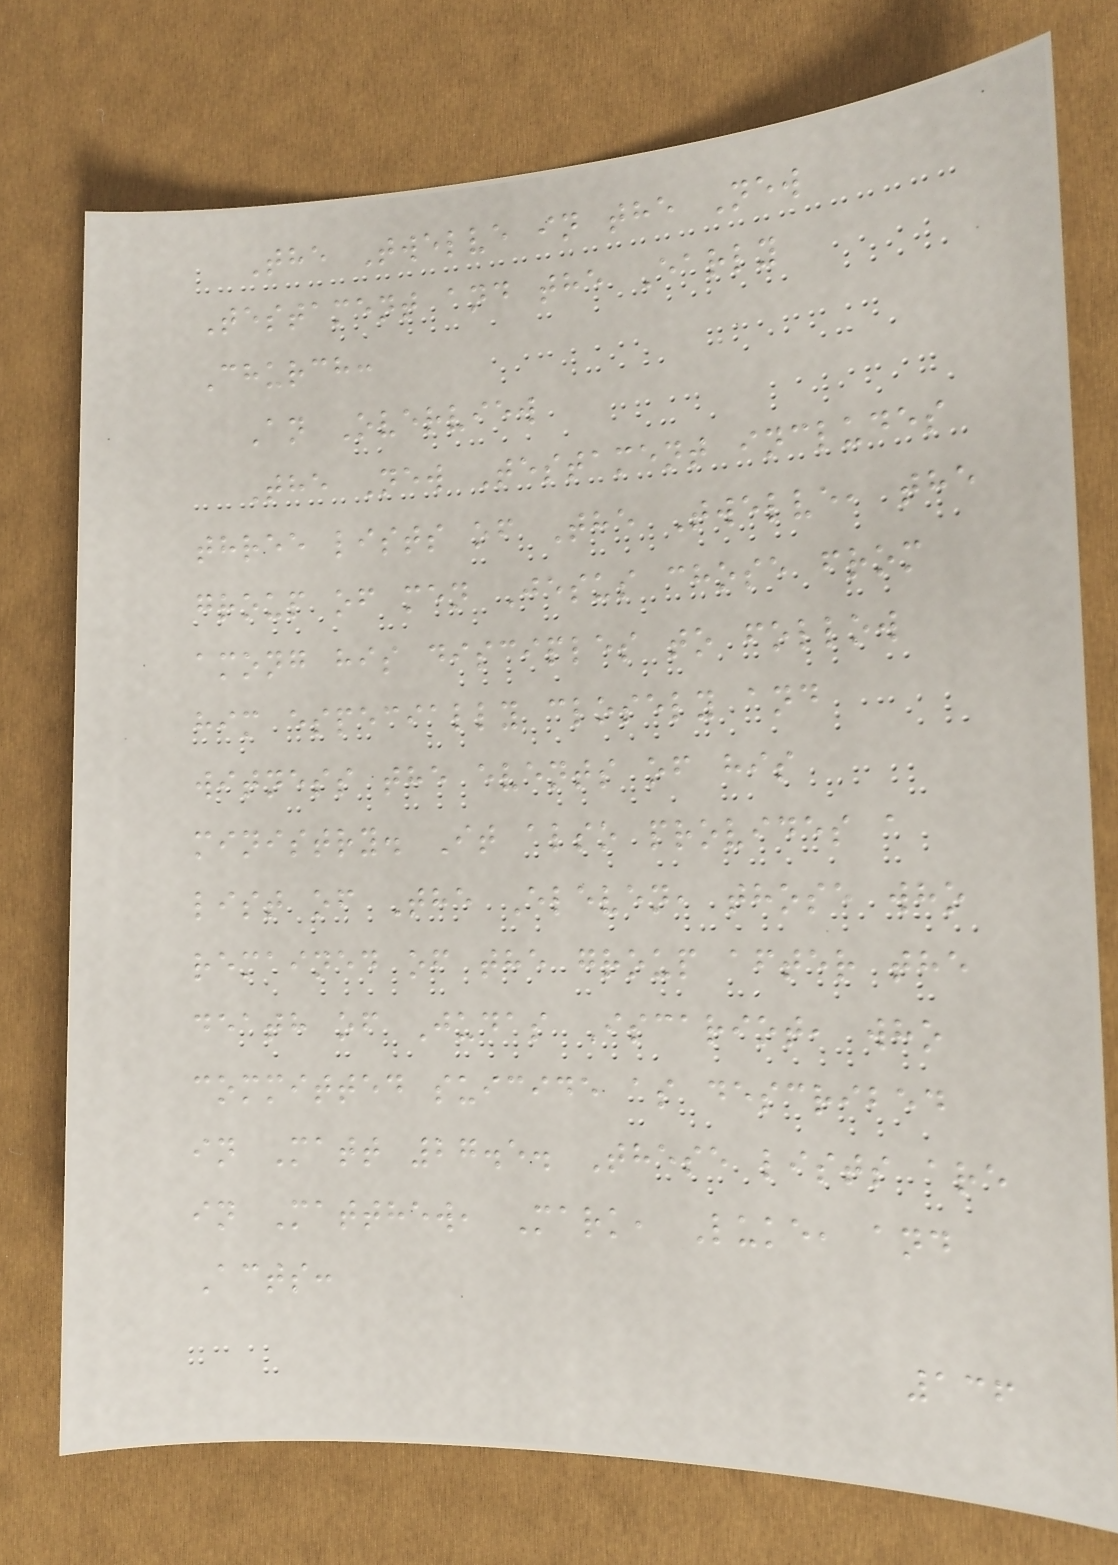The Twelve in the New
Testament and the Early
Church:
An Overview
The New Testament includes
three lists of The Twelve, the
group of men Jesus chose from
among his disciples to follow
him especially closely and
witness the events of his
ministry. It also provides a
list of The Eleven, those who
remained of the group after the
death of Judas Iscariot, who
committed suicide as described
in Matt 27.5. These lists are
in Matthew, Mark, Luke, and
Acts:
136
